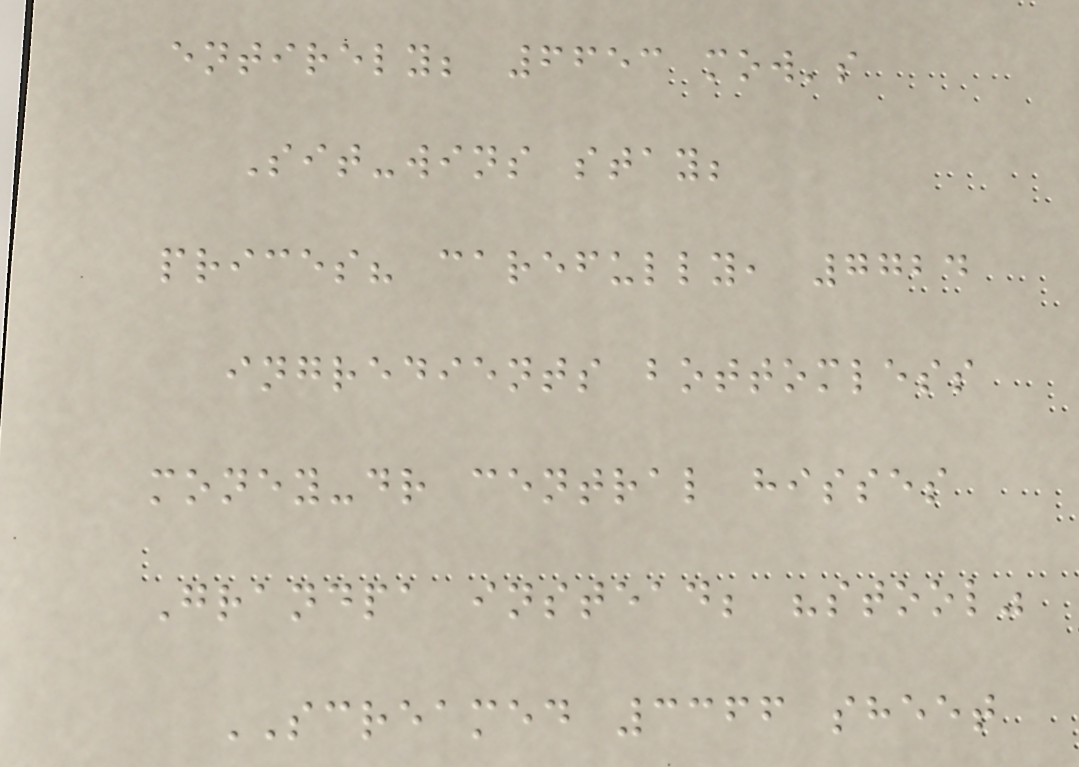entirely; 6653 mow's
Sit-wins stay;
prices? carefully, 7724
ingredients bottomless
money-dr central hisses
Grandpa instead; "stool"
SCREAMED 3366 sheet
